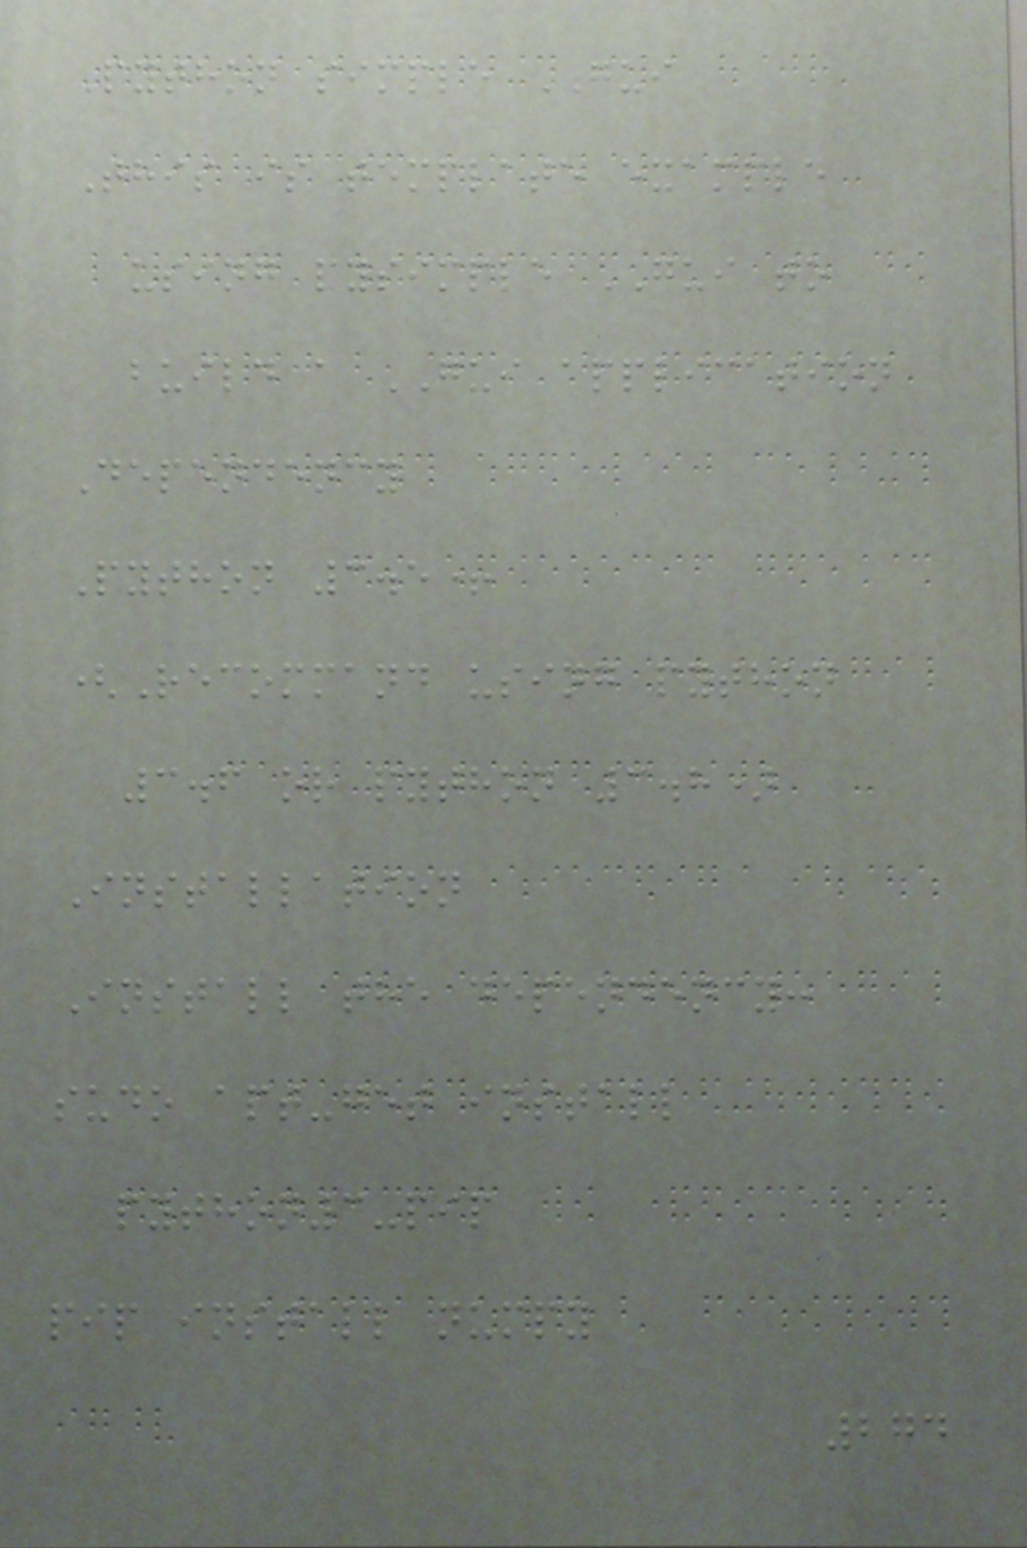Python simple GUI
This is template example
using pysimple GUI to
build a GUI application
Dependency
Python 3.5+
(Recommand using python
3.6 or python 3.8)
Installation
Install the dependency:
sudo apt-get install
python3-pip
pip install numpy
274
